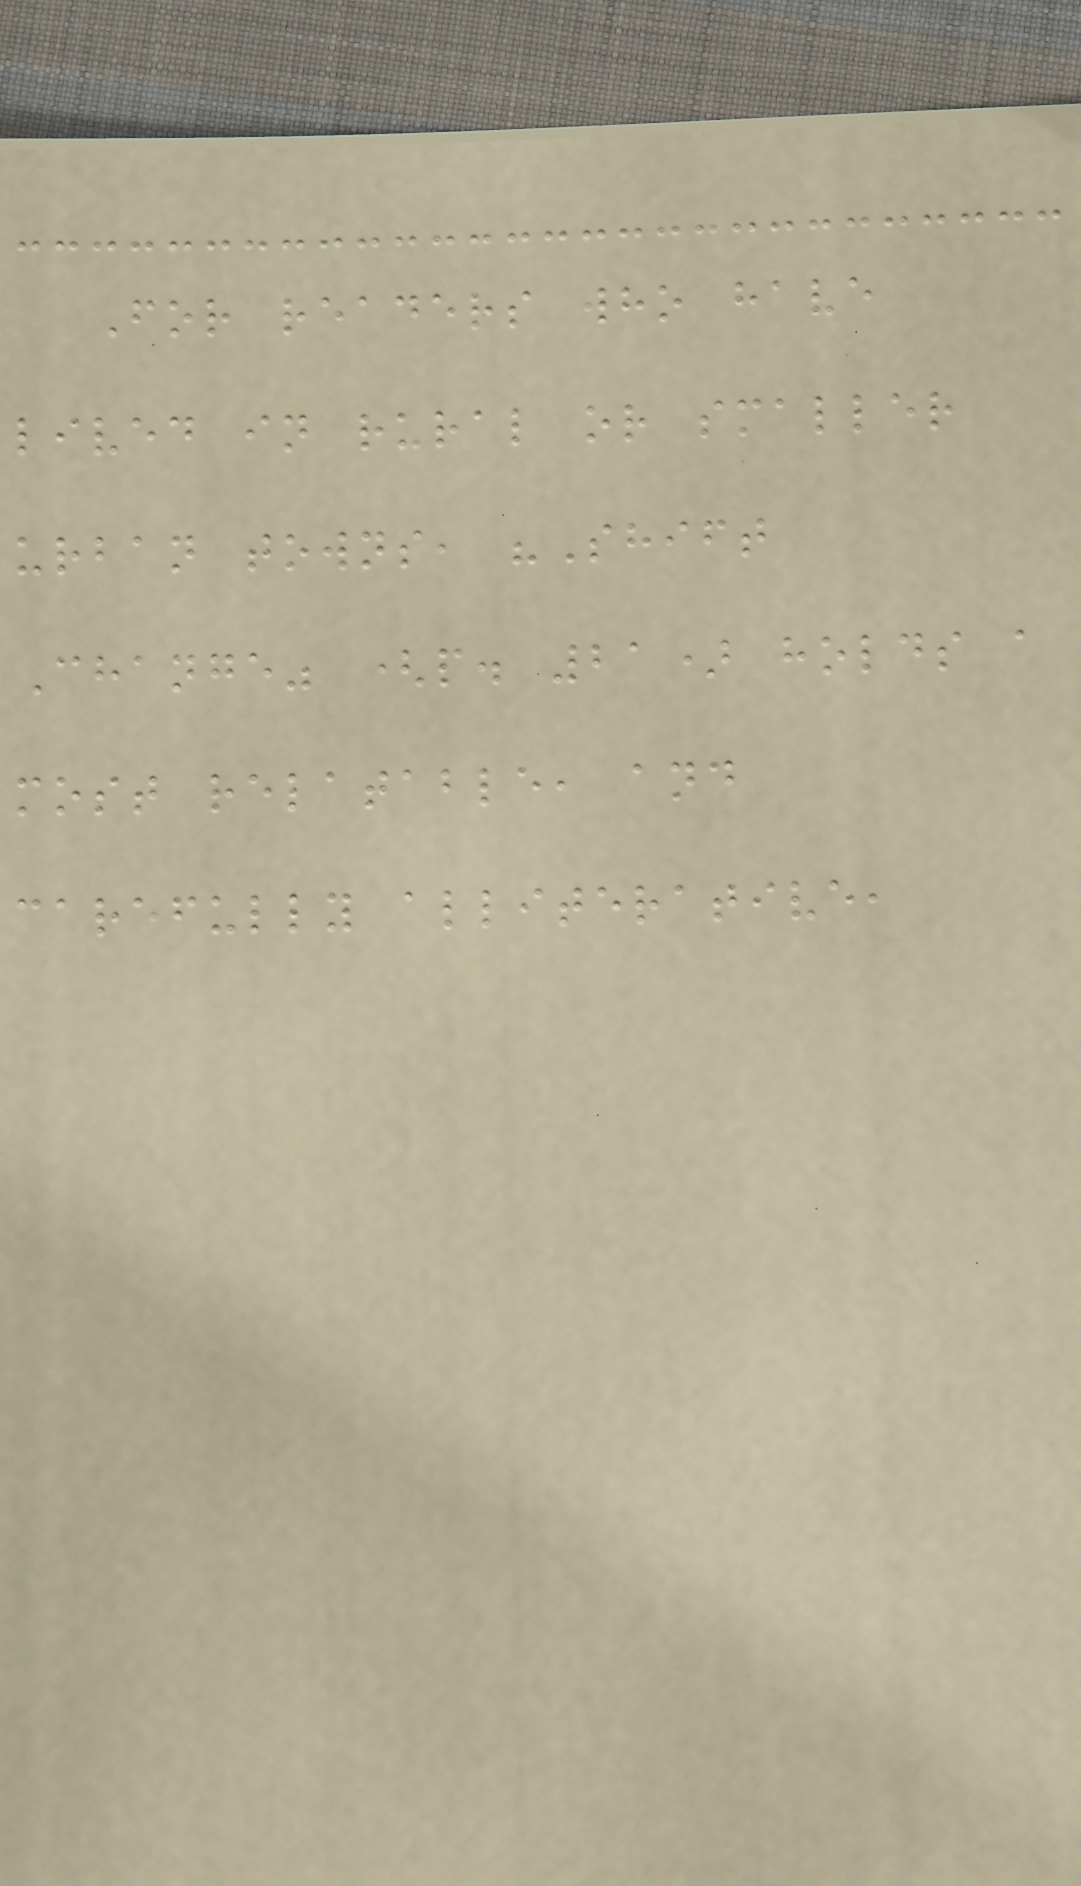For readers who have
lived in rural or smaller
urban towns, "Shift
Change" (p. 21) holds a
most relatable, and
carefully alliterative,
